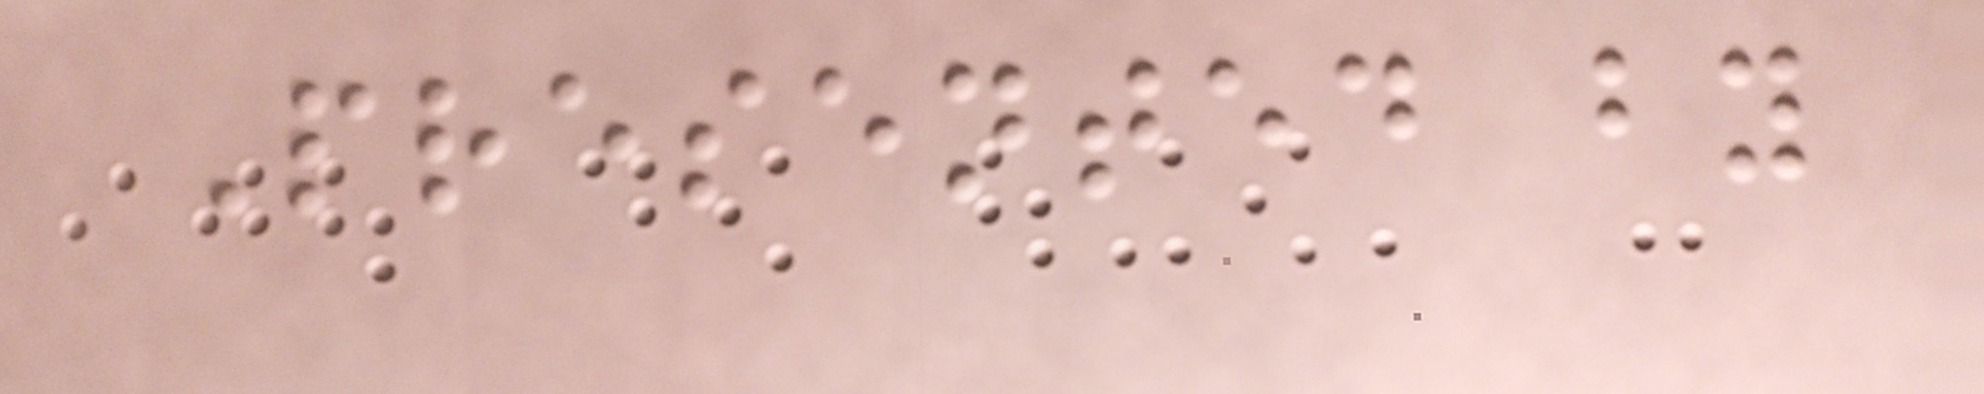Presented by
